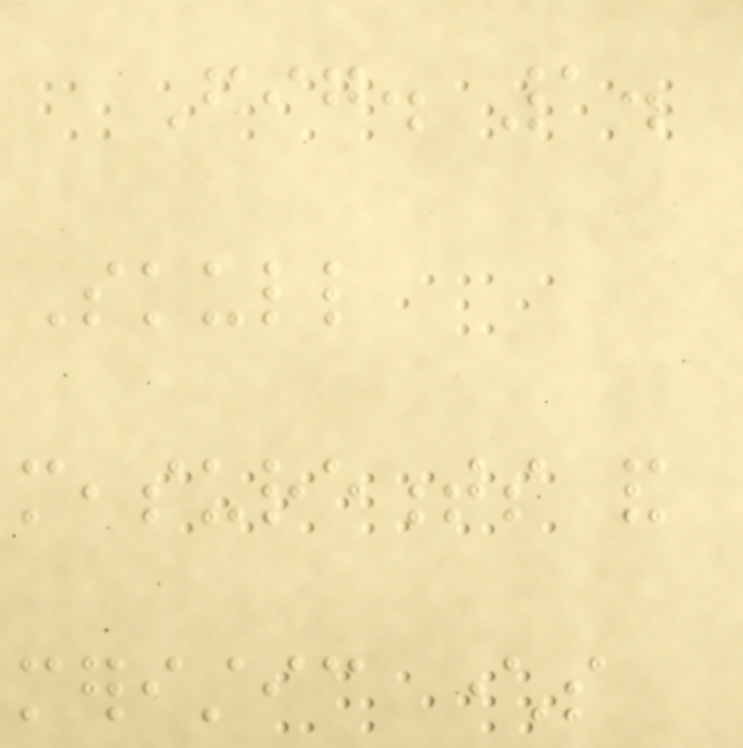Fig. 1.
Skull
measurements and
meristic characters
